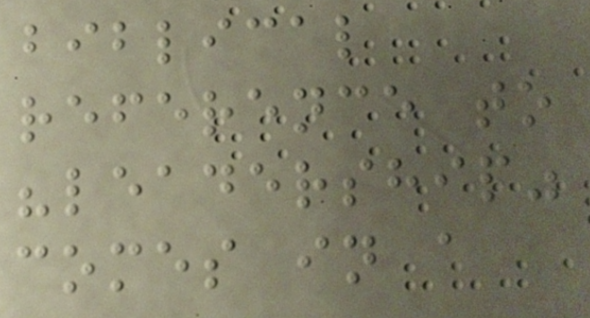biblical
reference to
"leadership"
comes in a
